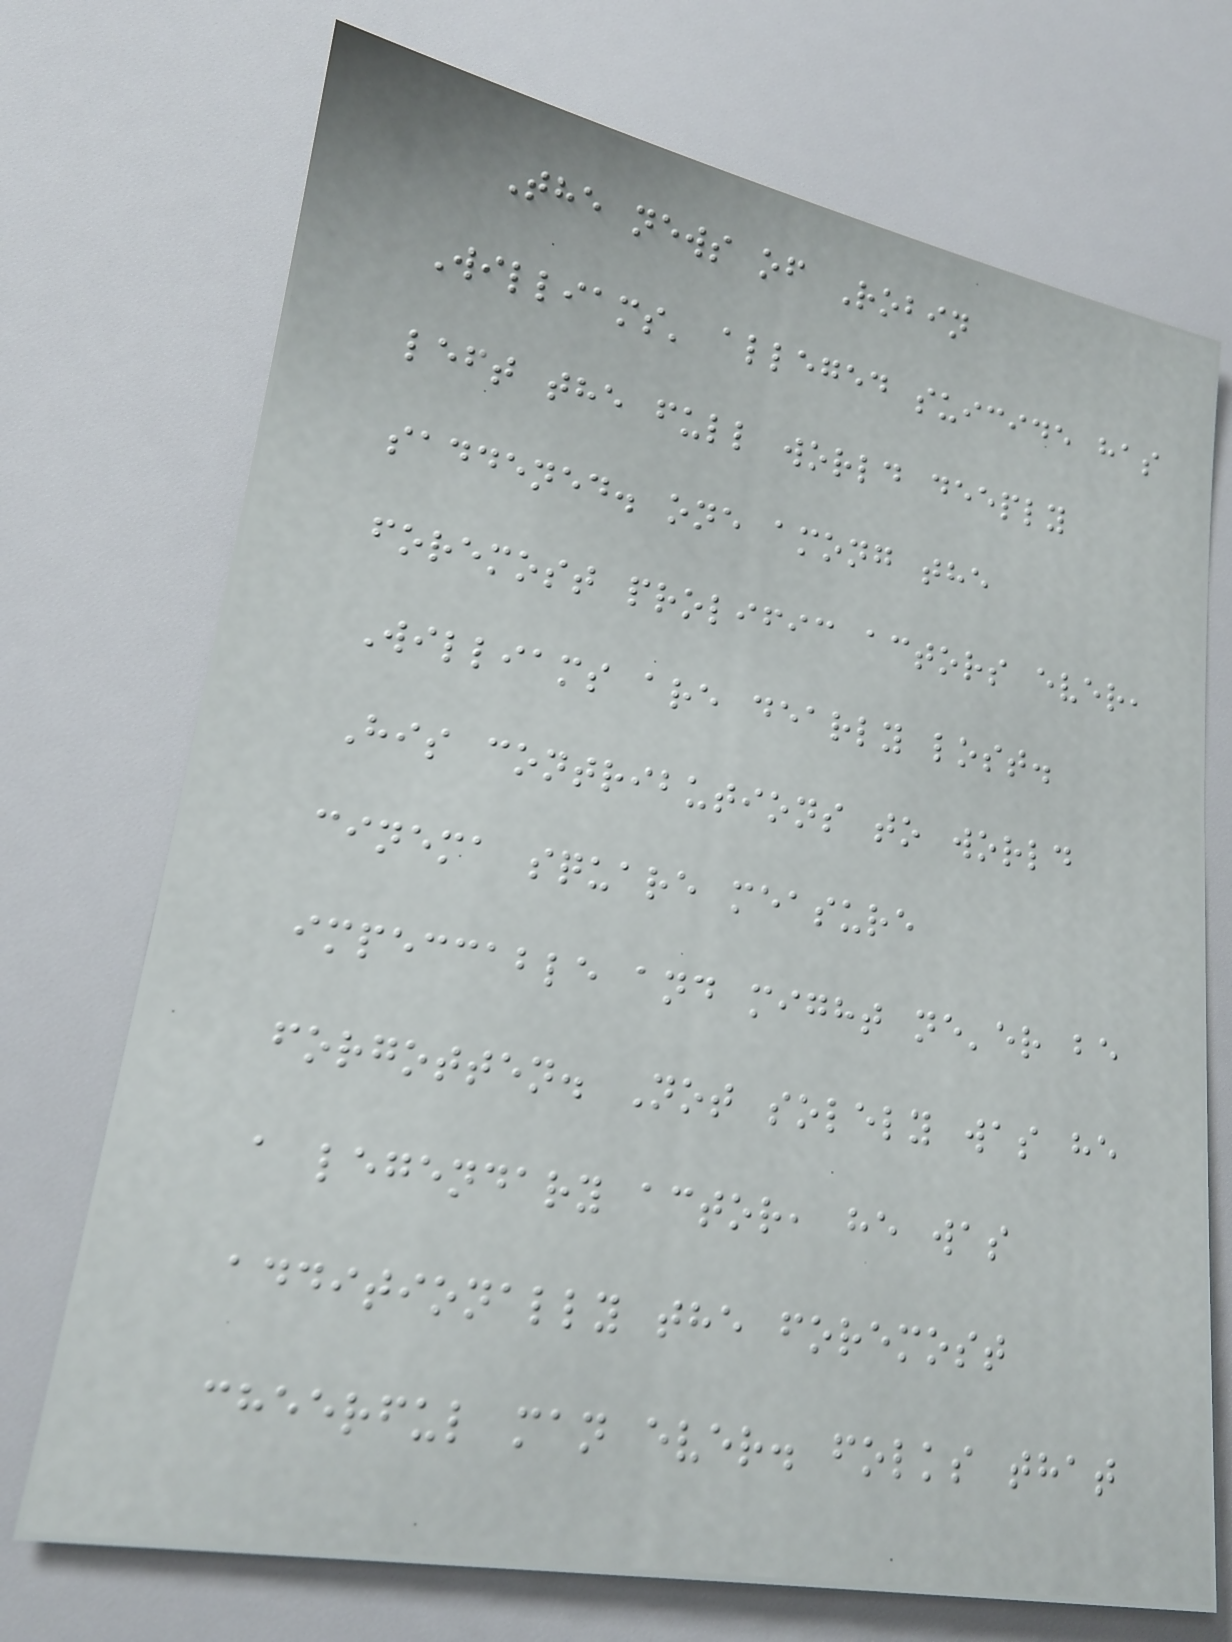The news of Robin
Williams' alleged suicide has
left the full world deeply
saddened. one among the
foremost prolific actors ever,
Williams are dearly lost.
His contributions to world
cinema square measure
impeccable and might ne'er be
forgotten. Not solely was he
a legendary actor, he was
additionally the foremost
cheerful man ever. folks that
